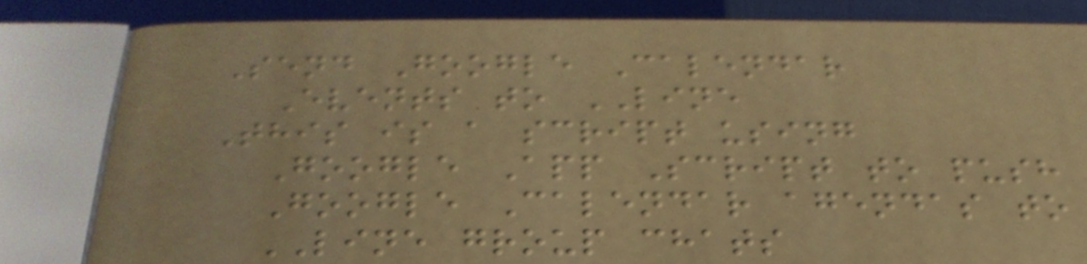Send Google Calendar
Events to LINE
This is a script using
Google App Script to push
Google Calendar agendas to
LINE group chats
